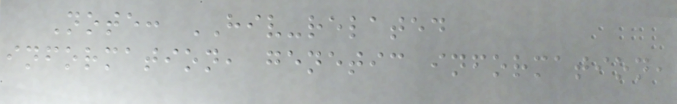Note: HIV-related
information, genetic information,
